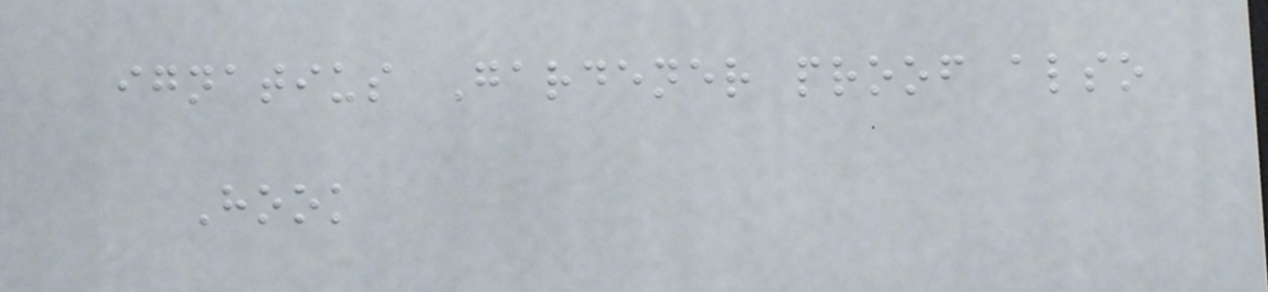ignatius Gardener proof also
Hook
